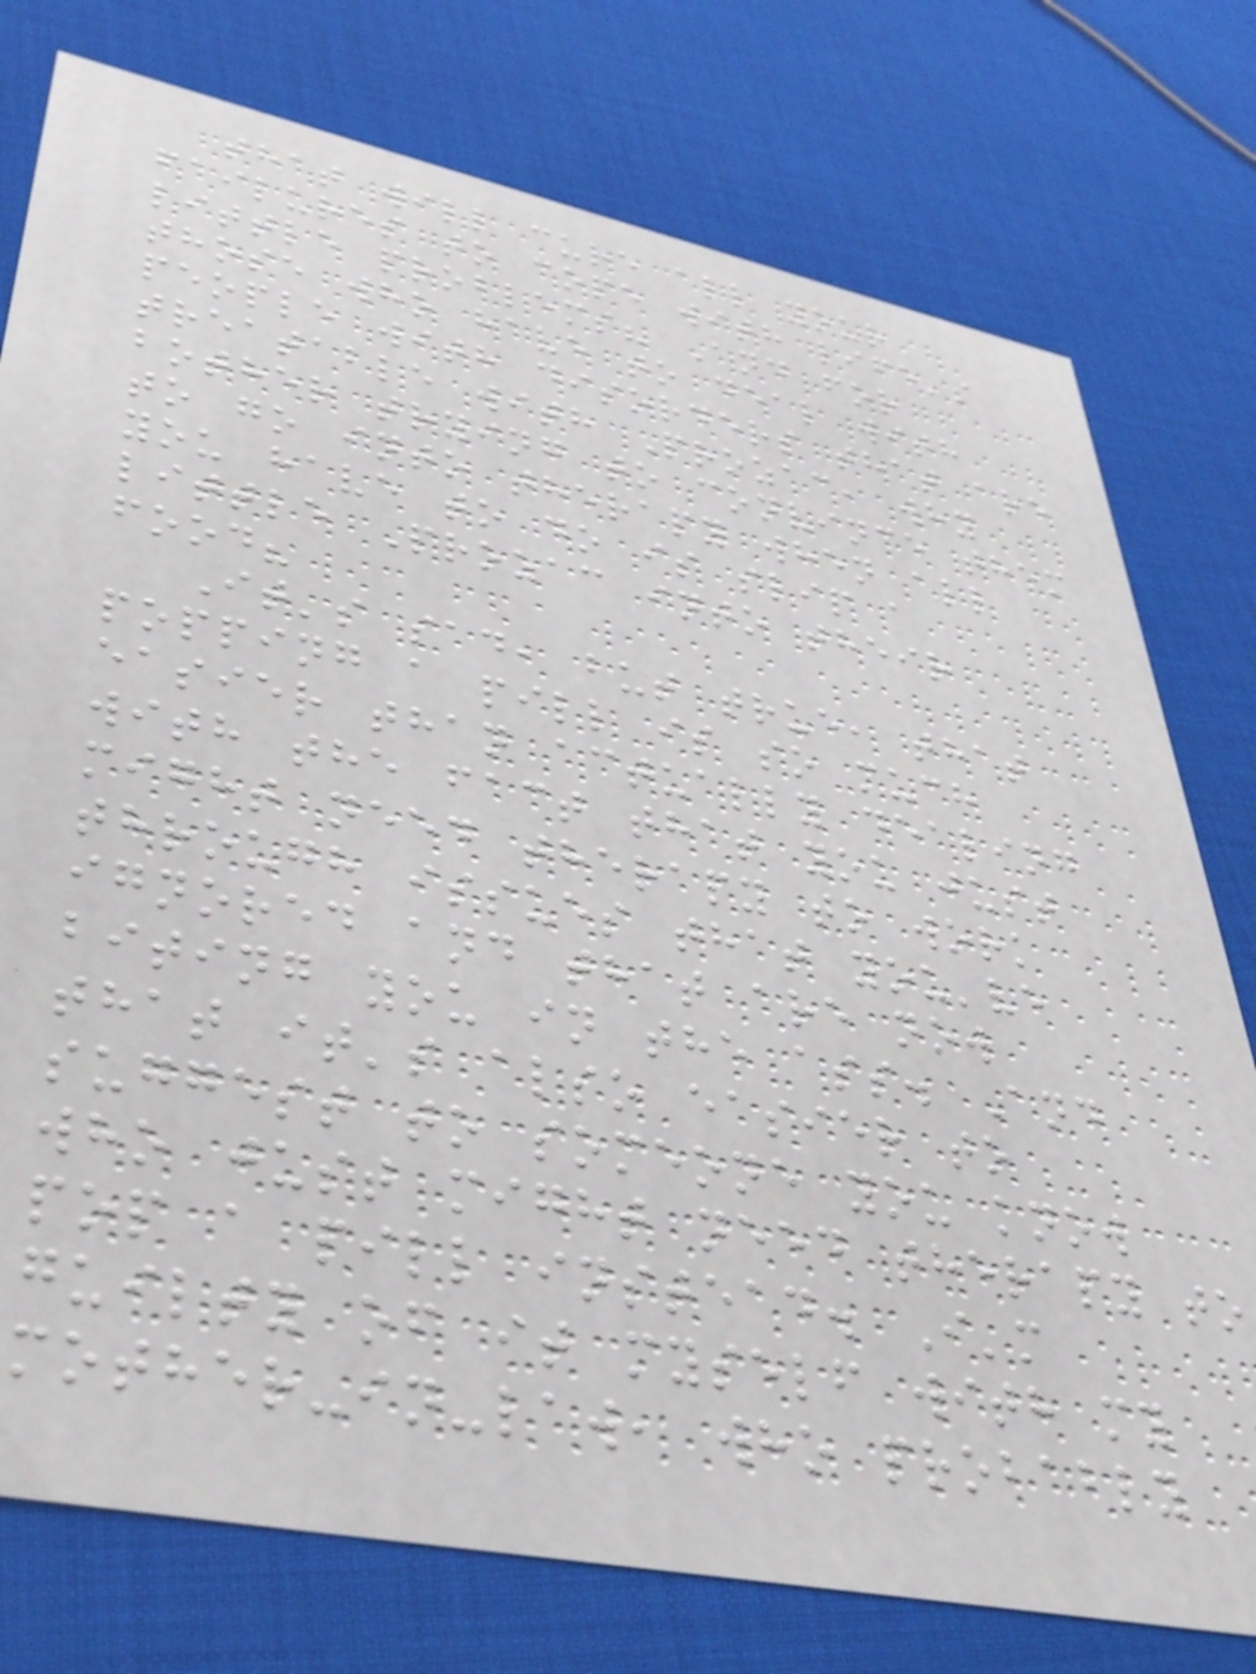that will cure all your
failures to cope with life's
little problems? And for
those who have to deal with
people with disorders that are
treatable with Prozac, why
bother trying to convince them
to go into therapy when all
you have to do is slip a
little Prozac into their
food?
It's sad, but true, that
popping a pill is so much
easier than actually dealing
with the fact that you just
might need therapy to work
through issues that you've
ignored and that are now
biting you in the ass. And
that it's also easier to
suggest to someone you know
who just might need therapy to
pop a pill instead. I'm
guilty of it myself with my
mother-in-law, who probably
